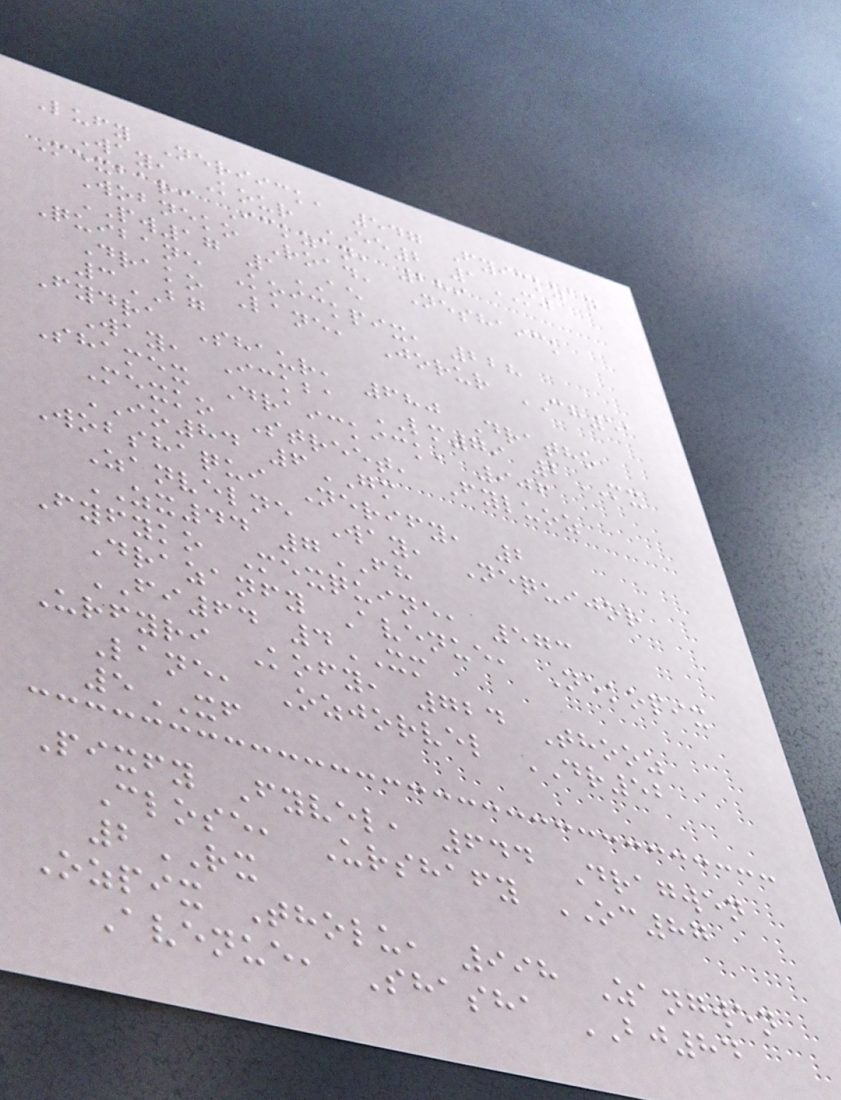Lufy Neriick, 547 Fyickzan
Way, Kour EE2 1MJ
Mexbari Ickzan, 289
Wobneko Road, Neshaick
PW17 1AE
Quibane Koickpix, 228
Drako Lane, Jorur CH51
3BG
Fydra Shaur, 680 Dratho
Way, Ickba LM79 2MX
Shamex Draickick, 906
Mexko Street, Fyluoz
IO84 6GM
Wobshaqui Nerify, 2
Zanvelne Way, Nequijor
ZX44 7FH
Fyfyko Mexquine, 573
Drazanfy Avenue, Nekopix
FI64 4XM
Urfyri Kofy, 724 Thooz
Lane, Ozjorvel DR52
5XF
Pixfy Fyvel, 644 Dragwen
Close, Urshafy OC87
2RX
Ozpix Tholu, 998 Zangwen
Avenue, Shasha BJ84
